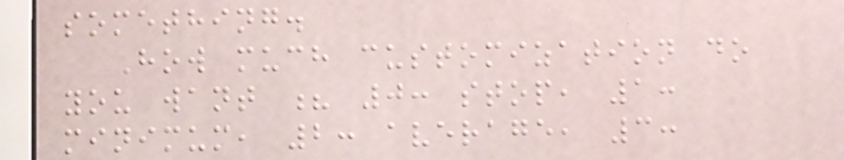something.
How much customization do
you want ? 0: stop, 1:
minimum, 2: average, 3:
